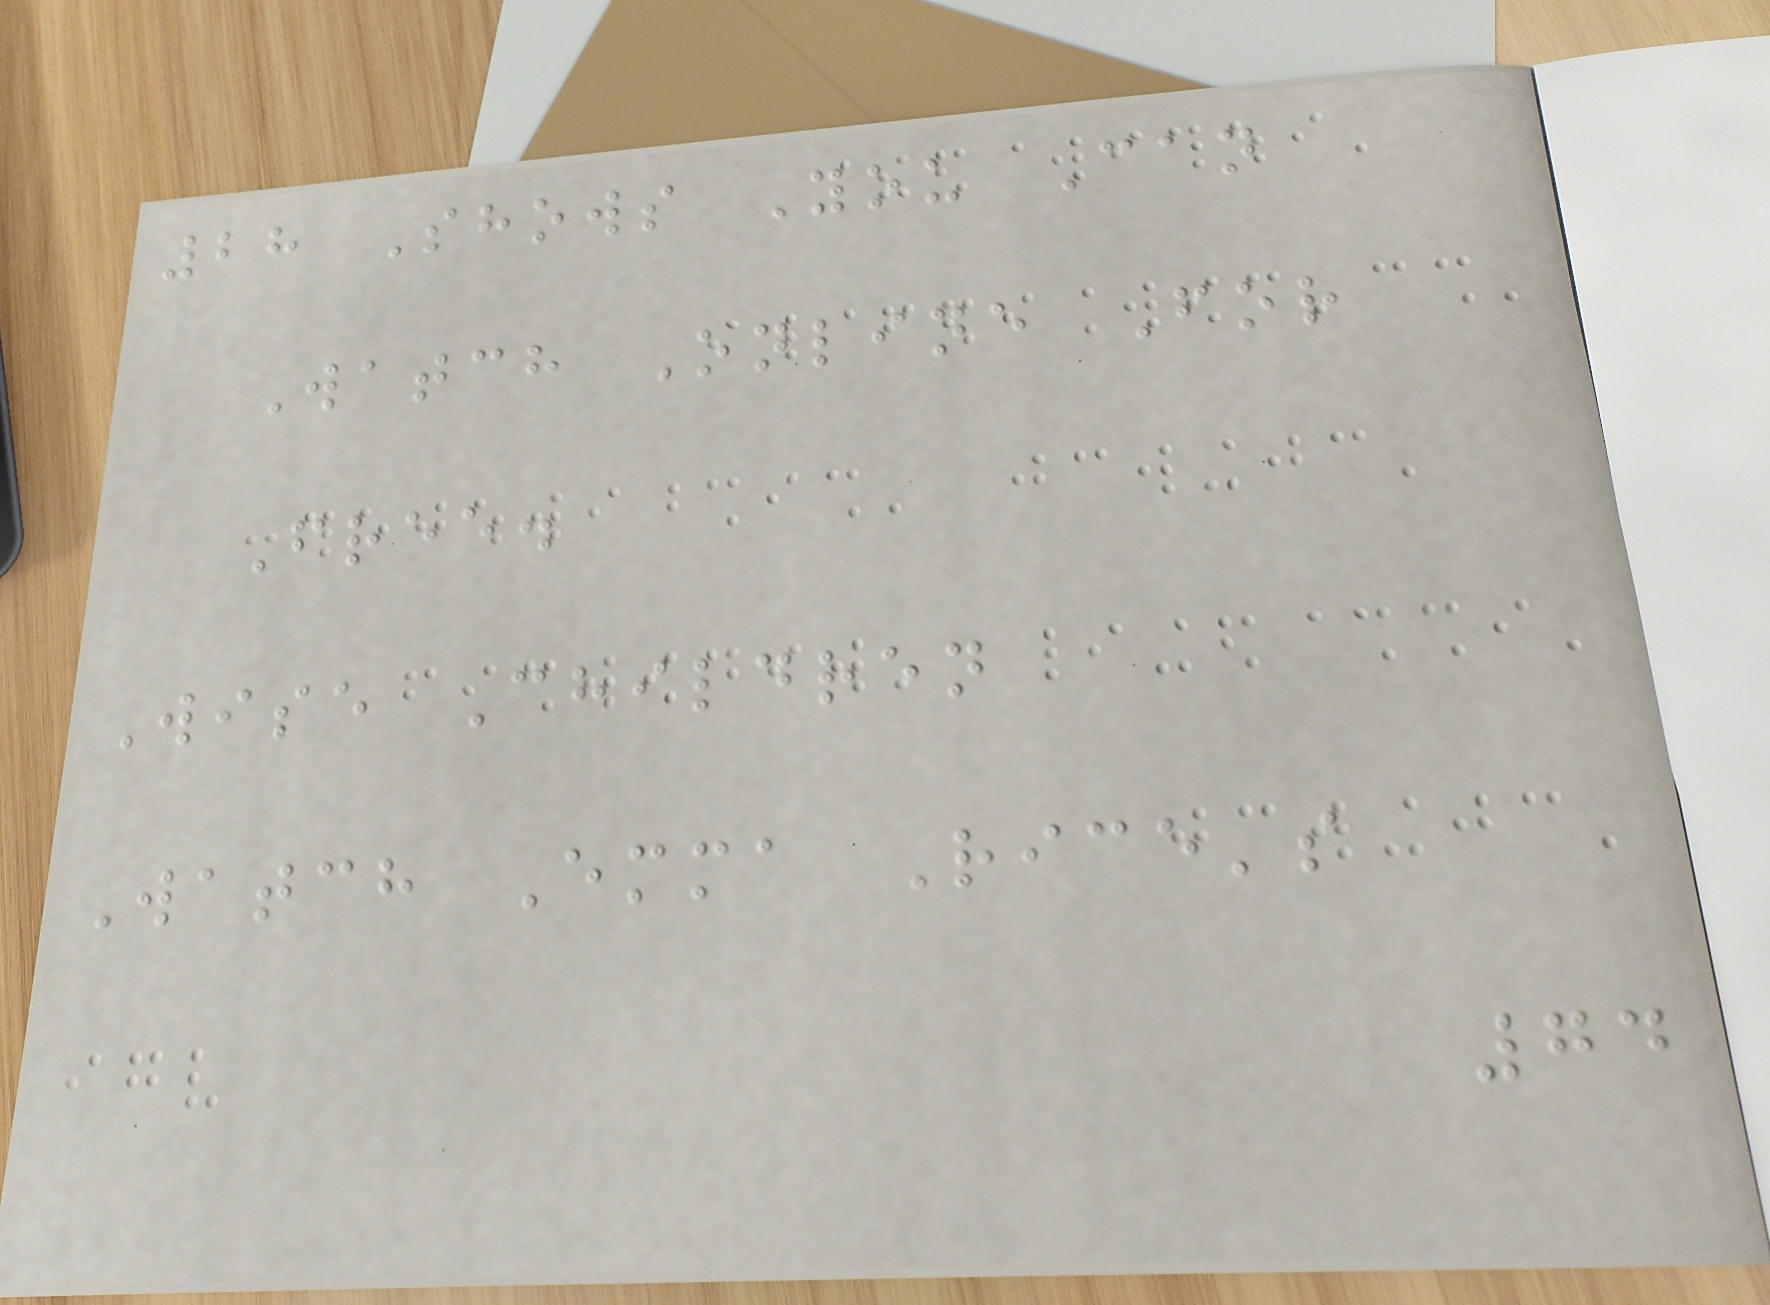28 Shows You Can
Watch Online For
Free.
Wise Children
Watch Emma Rice's
74
